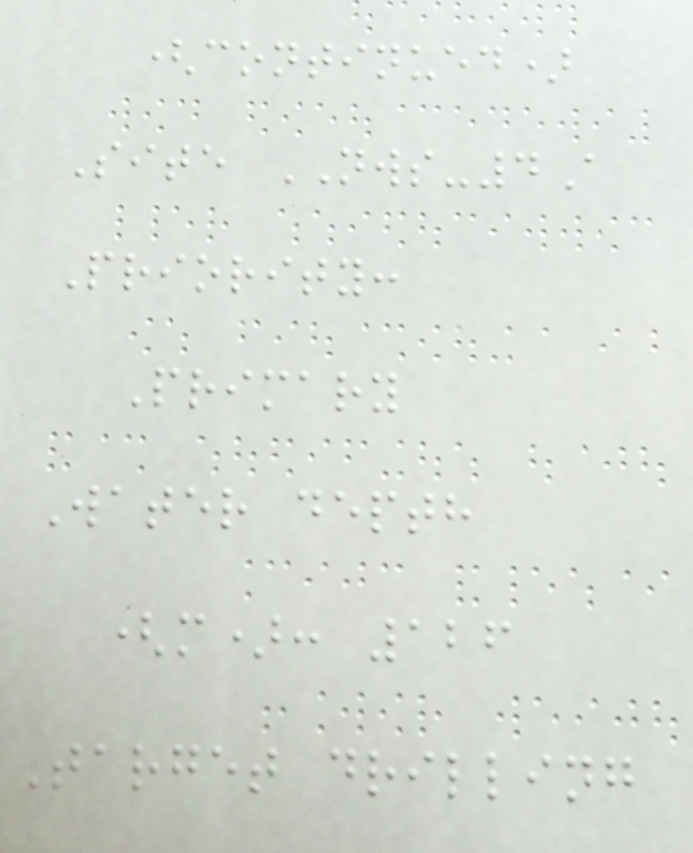(continued)
Site NWS-4A
Priority:
Primary
Water depth
(m): 126
Target drilling
